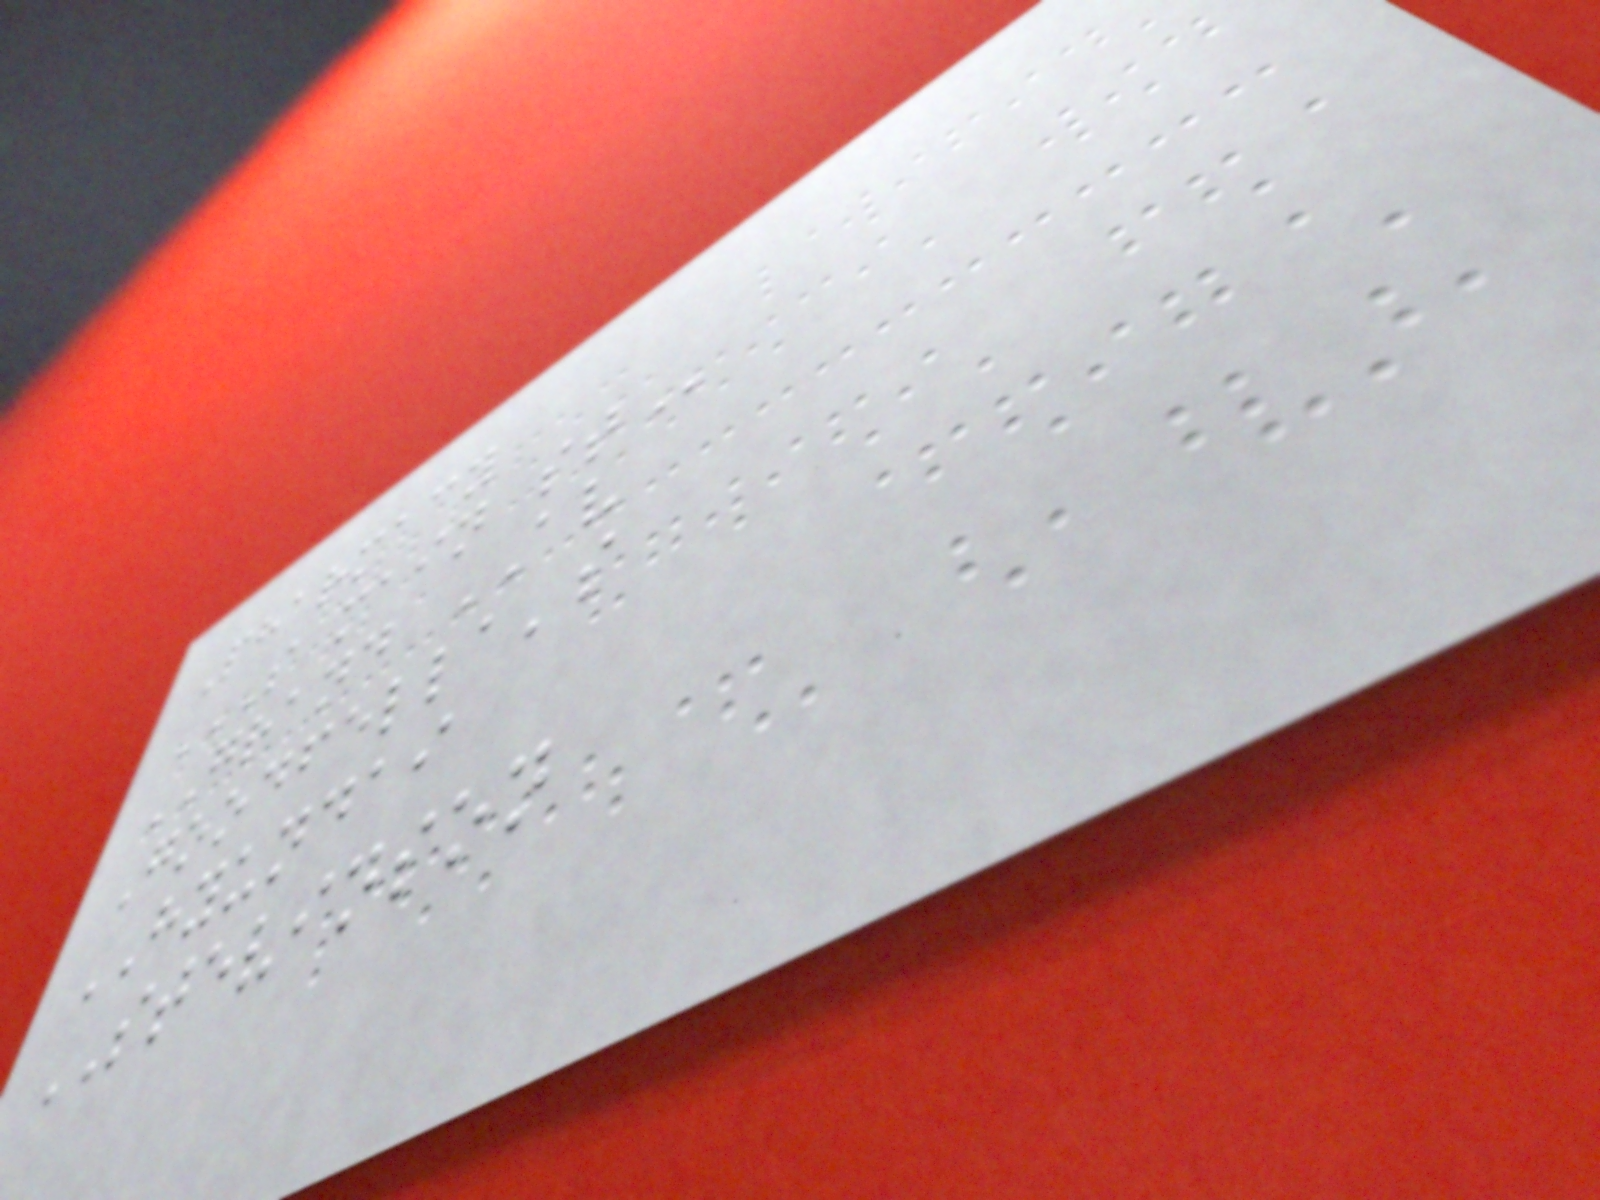Pharmacy
S MAIN ST
GRAND AV
Goodfella's
HYUNDAI
STEVINSON
